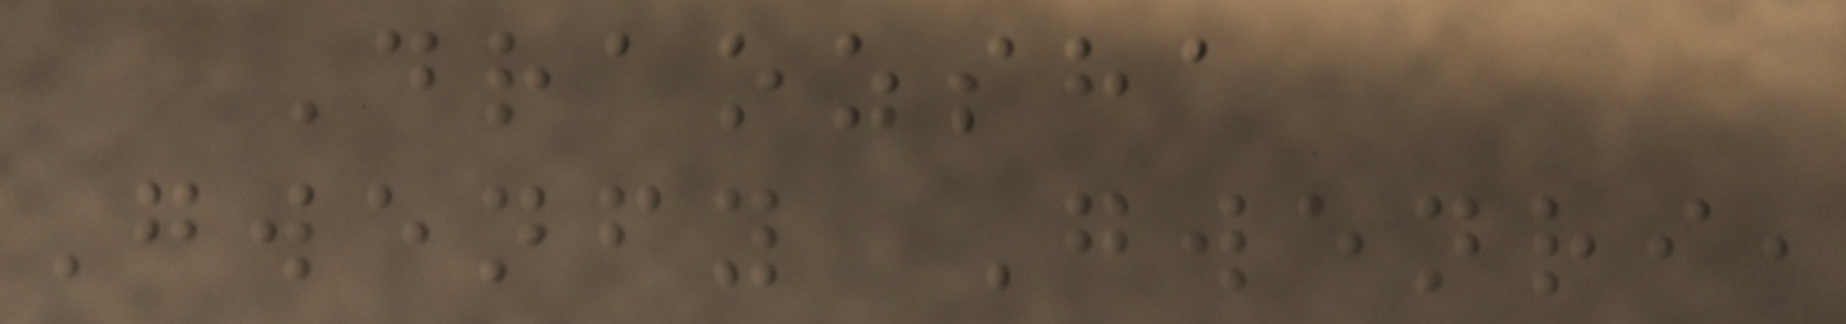Draozsha
Gwenfy Gwenri,
